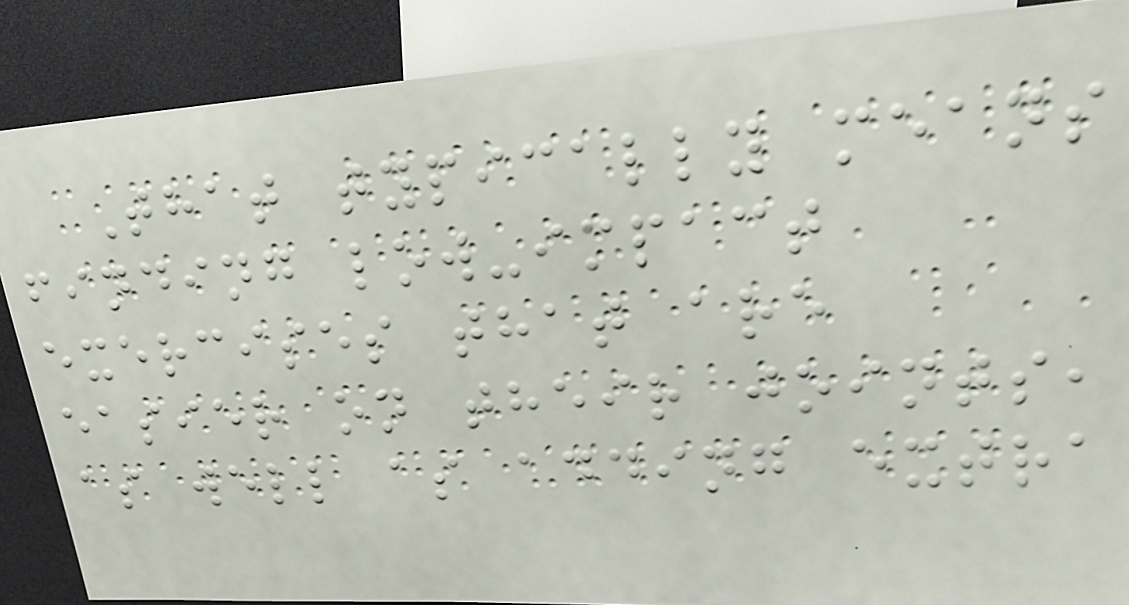That typically means
finding low-impact
exercises that are
easier on their joints,
as well as adding extra
